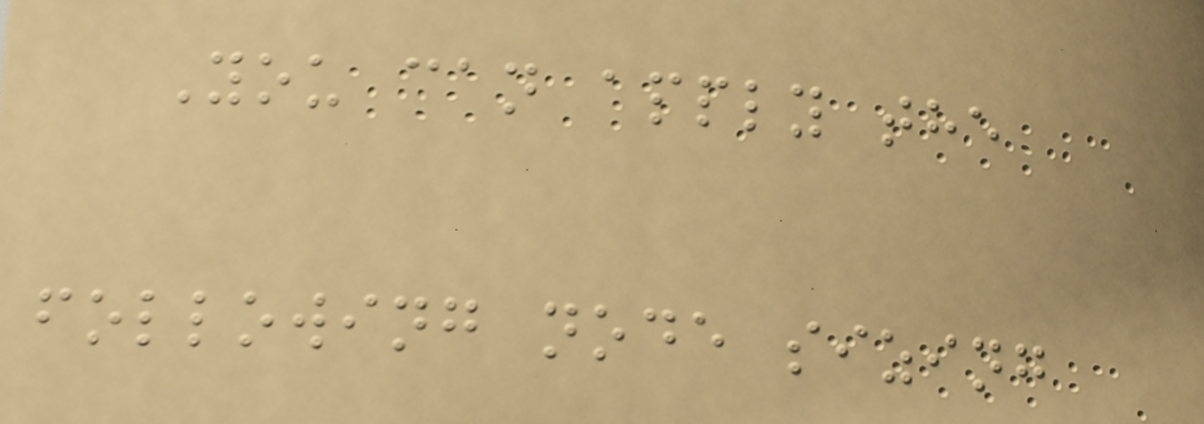You can apply the
following node sizing
